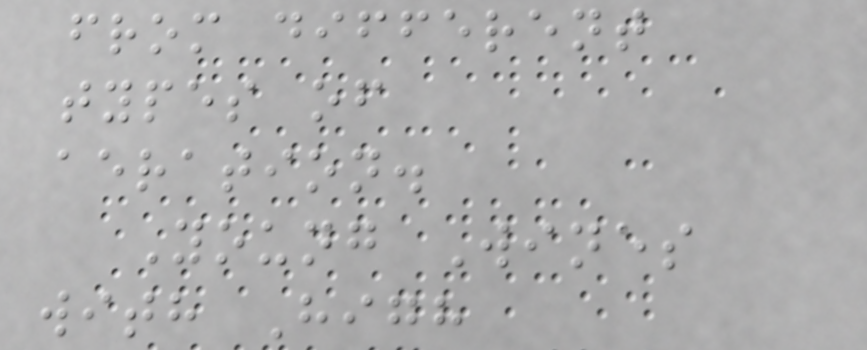from different
types of
aeration.
Young Wines
with High
